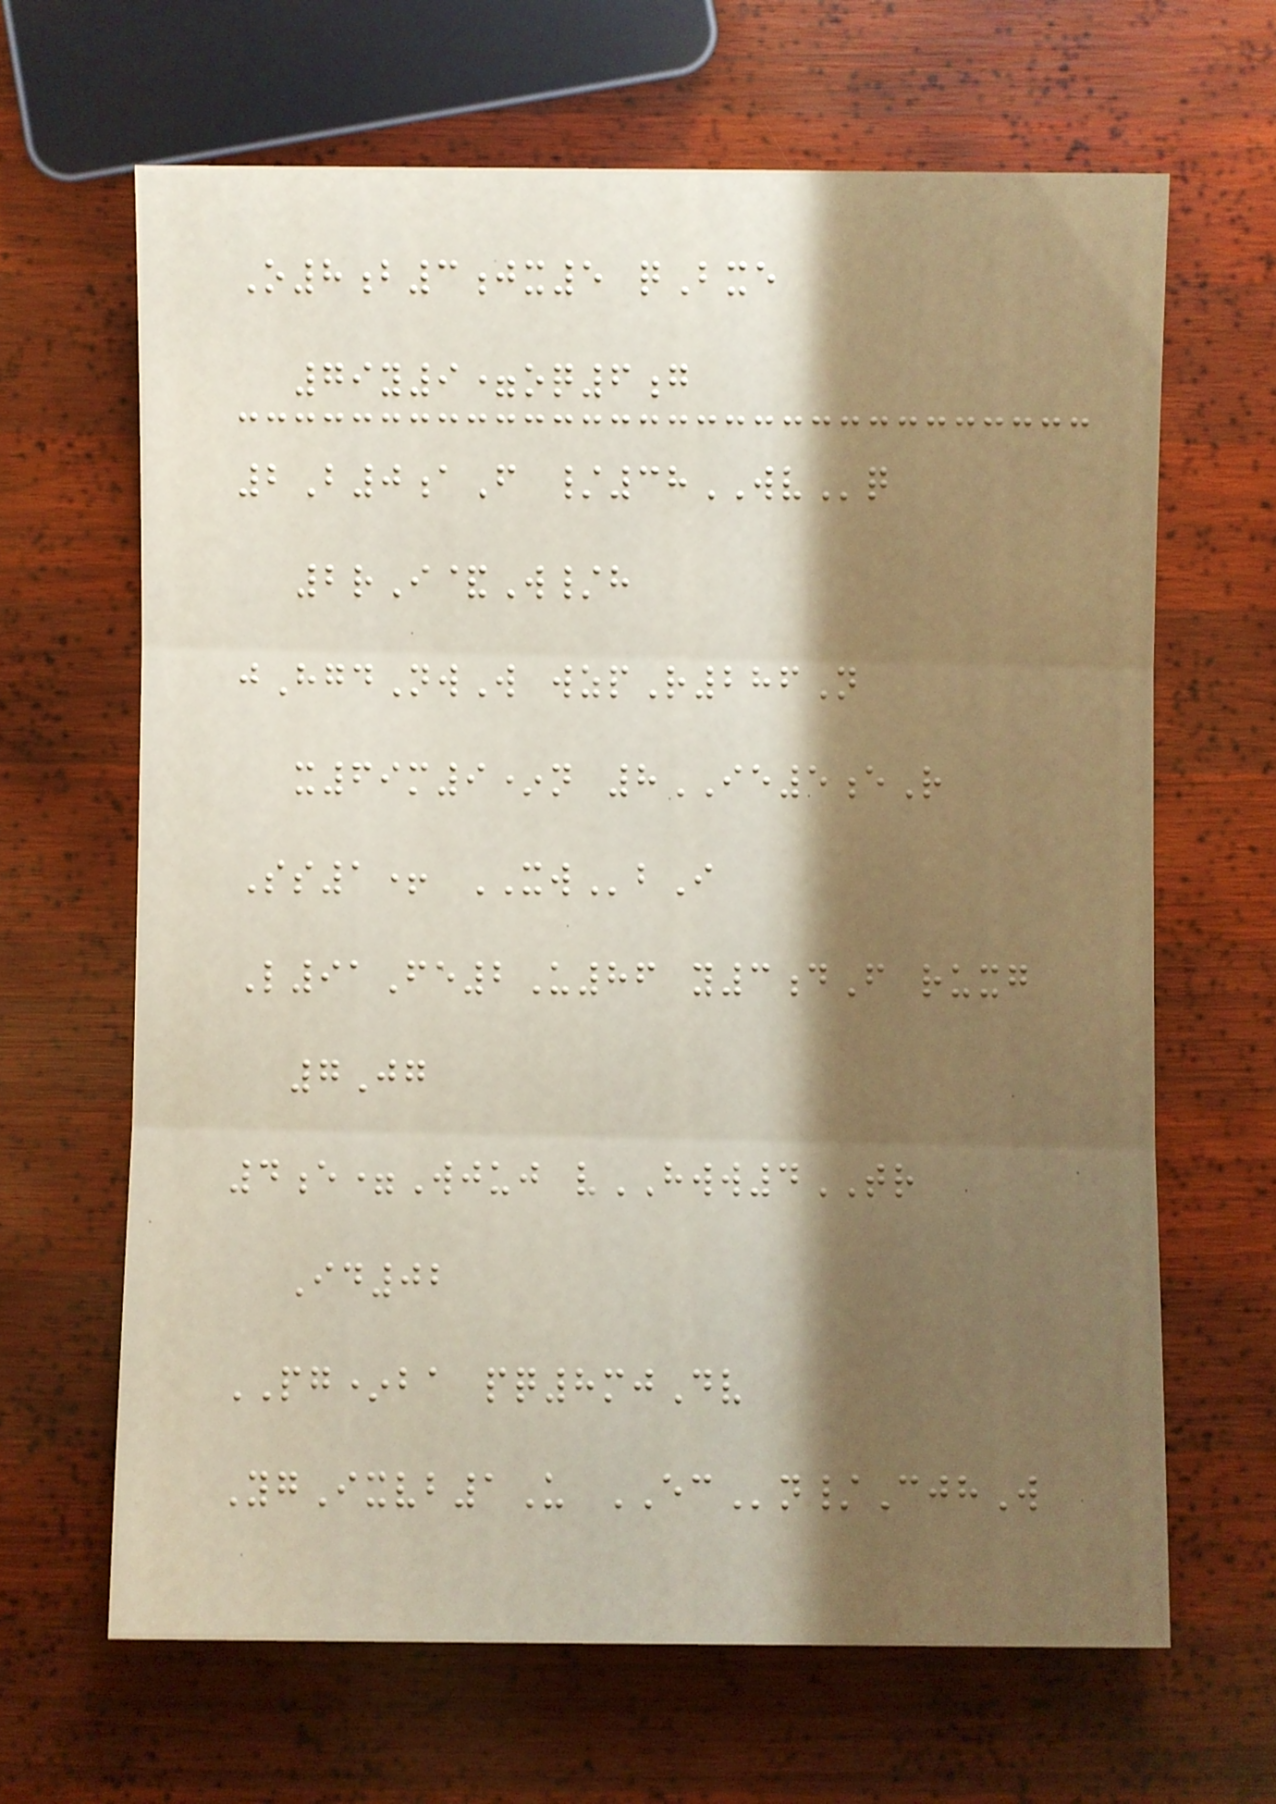O8b3jx5 qBxe
79y9=oq6g
2B0aF /38WVq
2rI&W/h
jHgdNwW wzpR286N
x69m9*n 8IE5eR
Ss1+ XWbI
L91Fe2U86 y3dF ruxg
7Jg
4e=Wjuj vHWW4TR
Id02
PG*ba pq8mjDv
YgIxvb1U ECn/CjhW
